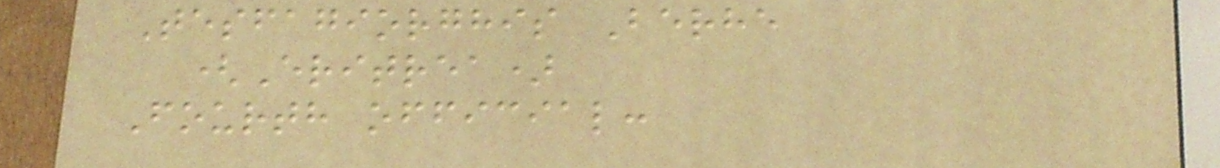Tesfagiorghis Berhe
(Eritrea)
Fourth official:
